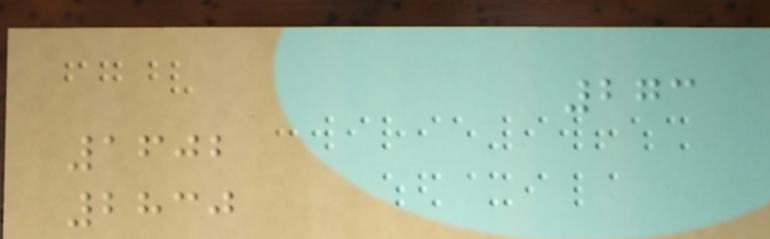273
1602
2830
